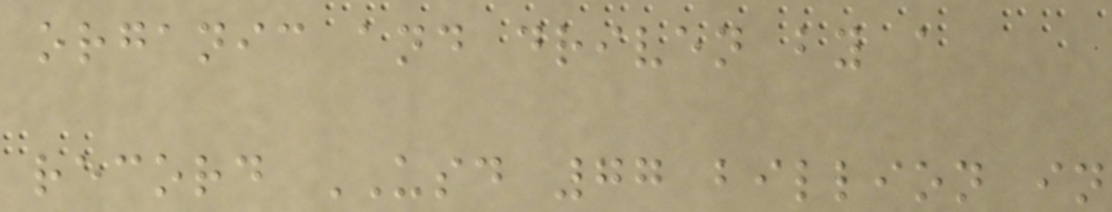organic and driven by a
record USD 77 billion in
